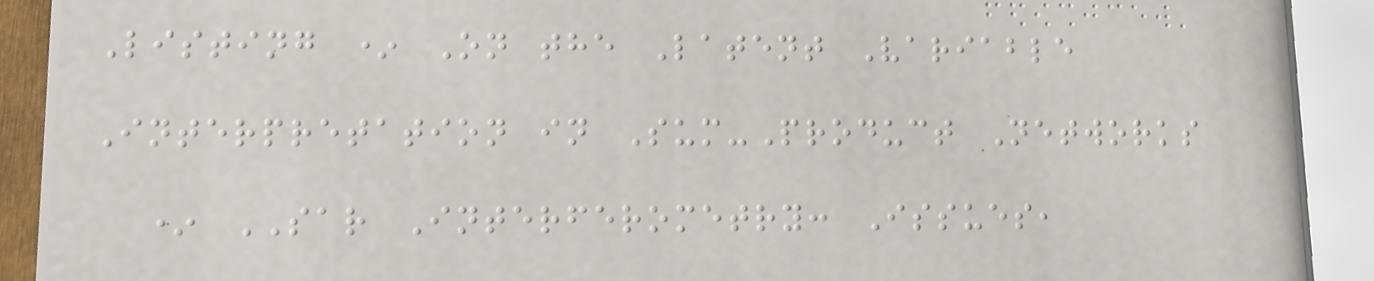Listing * On the Latent Variable
Interpretation in Sum-Product Networks
* SAR Interferometry: Issues,
